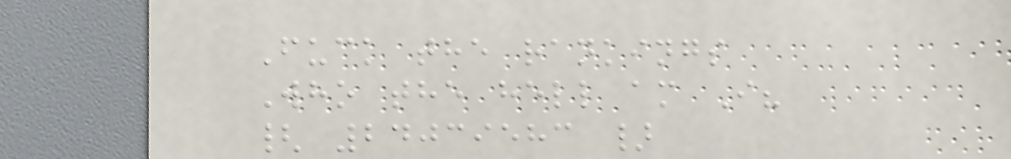Fuck the rankings
Who the hell am I?
{ 24039583 }
